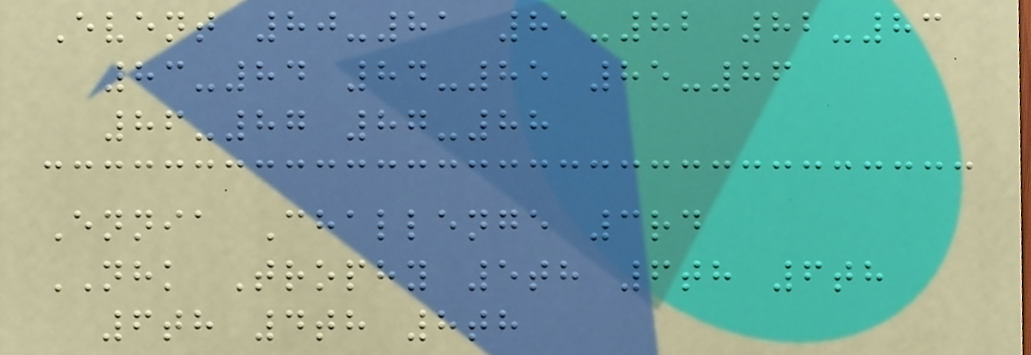Event 80-81 81-82 82-83
83-84 84-85 85-86
86-87 87-88
Ennia Challenge 3rd
NHK Trophy 5th 6th 6th
6th 4th 8th
